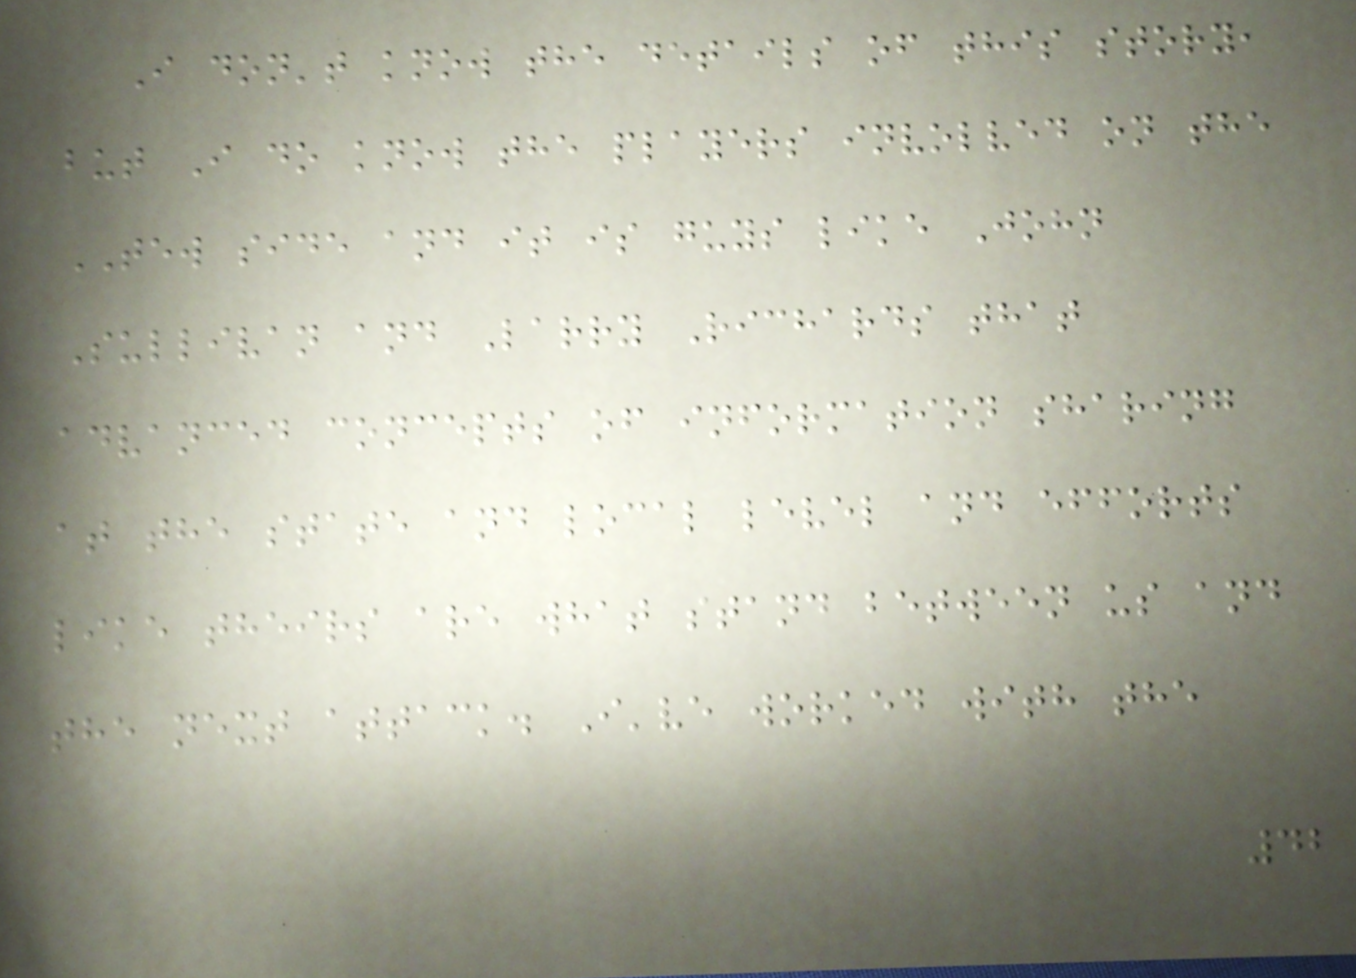I don't know the details of this story,
but I do know the players involved on the
TEW side and it is guys like John
Sullivan and Larry Richards that
advanced concepts of information sharing
at the state and local level and efforts
like theirs are what stand between us and
the next attack. I've worked with the
42
